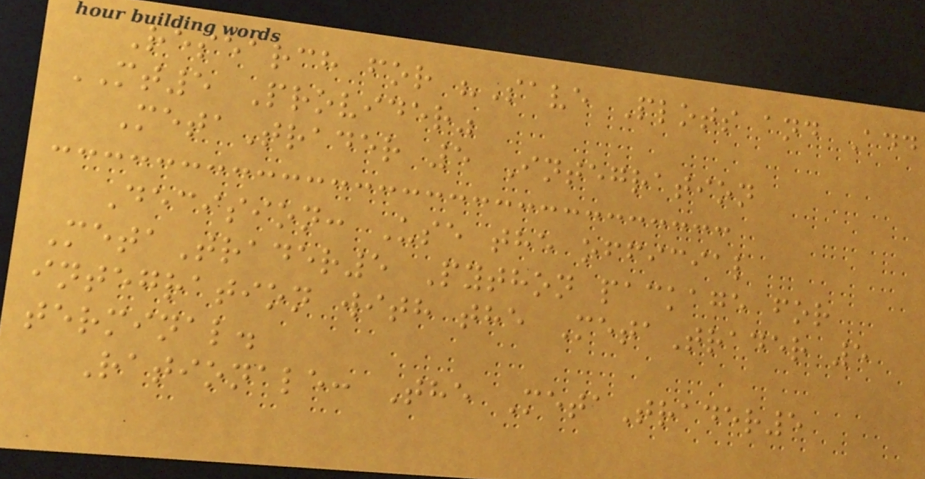Research for "Save Plots and Add
MT5 Provider"
MetaTrader 5 Integration
Decision: Use the official
MetaTrader5 Python package for
integration with the MetaTrader 5
terminal.
Rationale: The MetaTrader5
